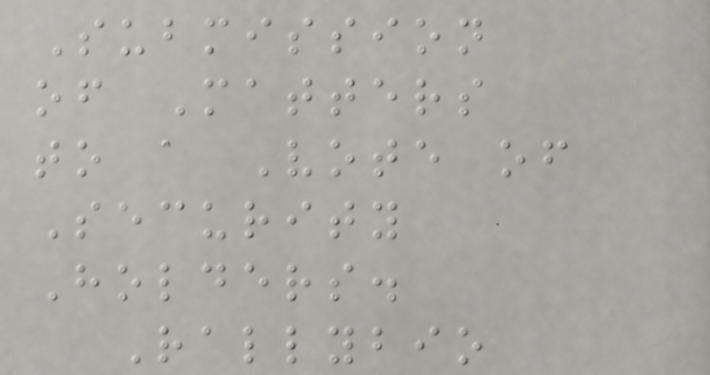Submission
of Matters
to a Vote of
Security
Holders.
Rallybio
